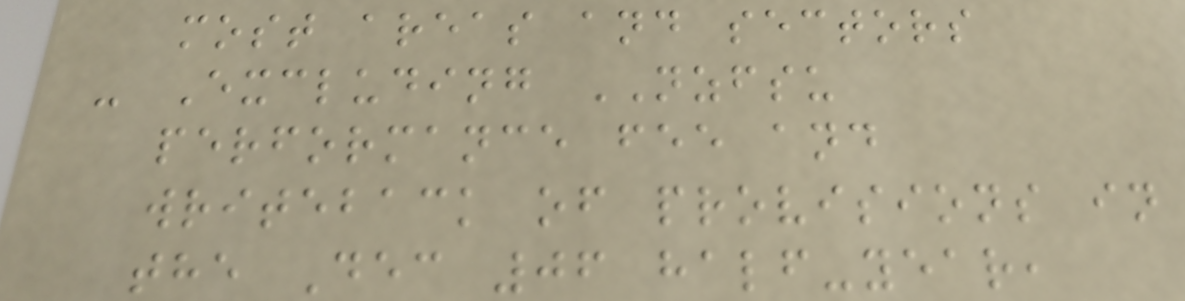most areas and sectors
- Excluding NZFSU
performance fee and
writeback of provisions in
the Dec 06 half-year,
